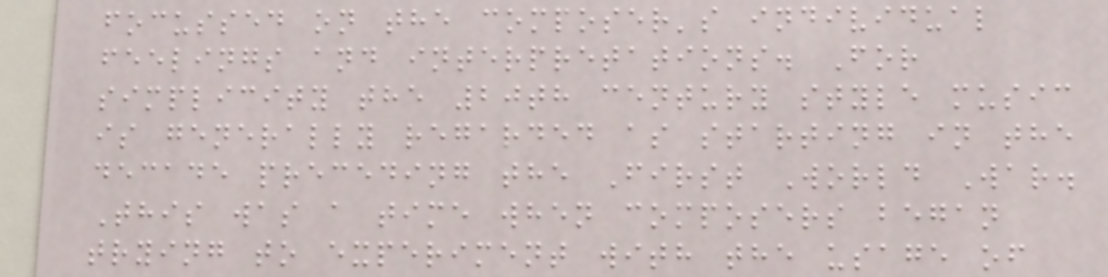focussed on the composer's individual
feelings and interpretations. For
simplicity the 20th century style music
is generally regarded as starting in the
decade preceding the First World War.
This was a time when composers began
trying to experiment with the usage of
